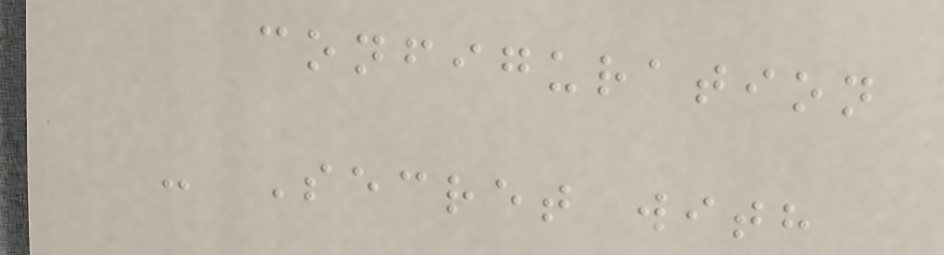configuration
- Secret with
